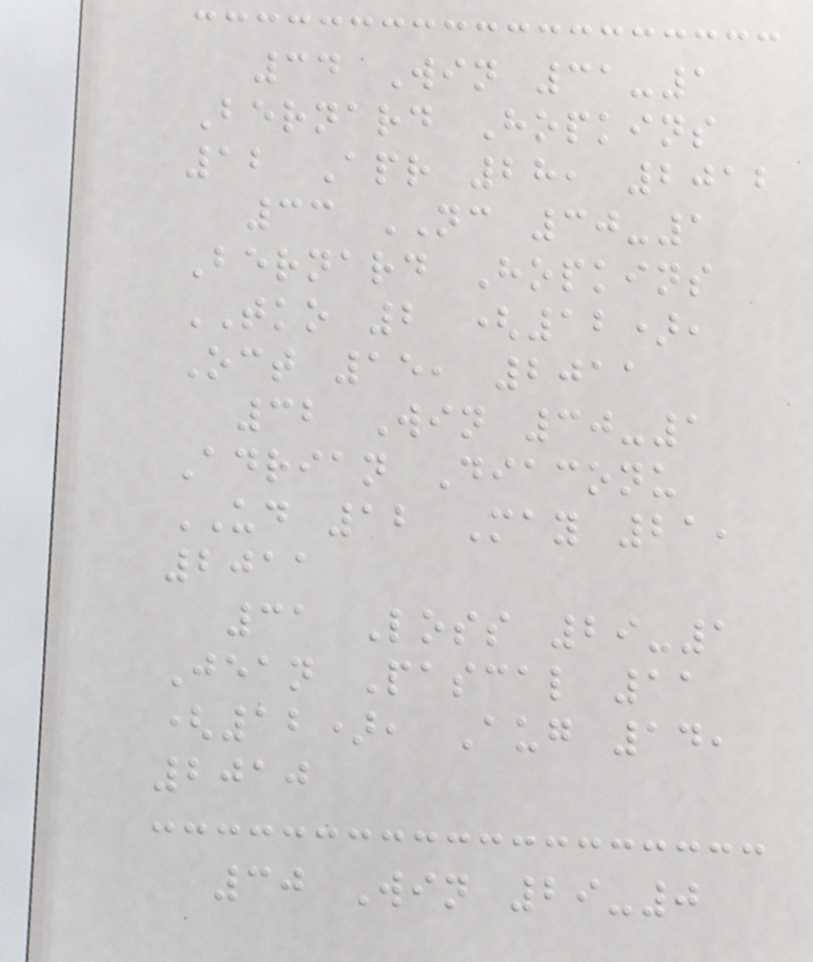34 Win 31-1
Bernard Hopkins
12 Apr 28, 2012
33 NC 30-1
Bernard Hopkins
TKO 2 (12),
Oct 15, 2011
32 Win 30-1
Adrian Diaconu
UD 12 May 21,
2011
31 Loss 29-1
Jean Pascal 11
(12), Aug 14,
2010
30 Win 29-0
